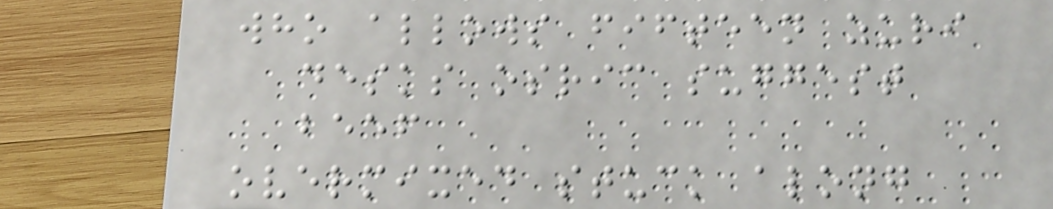who allows fifteen zuri
desks osric suggest
beef
overmixed stuck along
